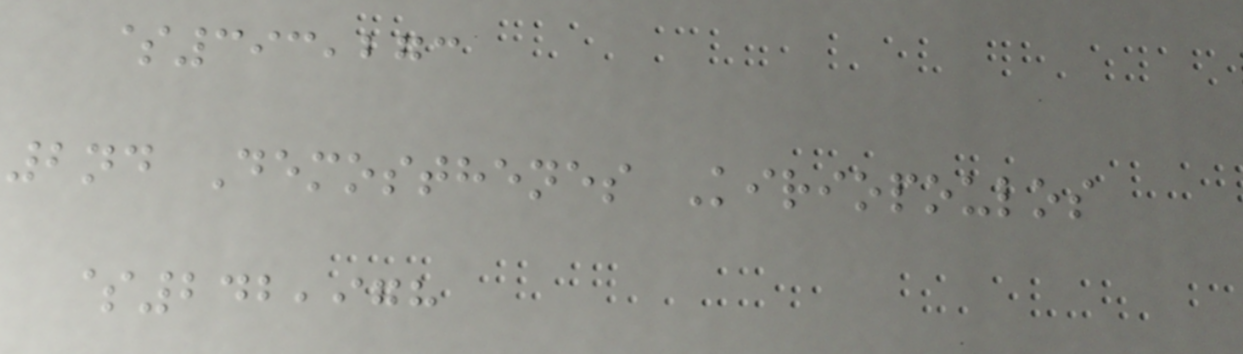$393,273
2nd Demosthenes Kiriopoulos
$242,978
